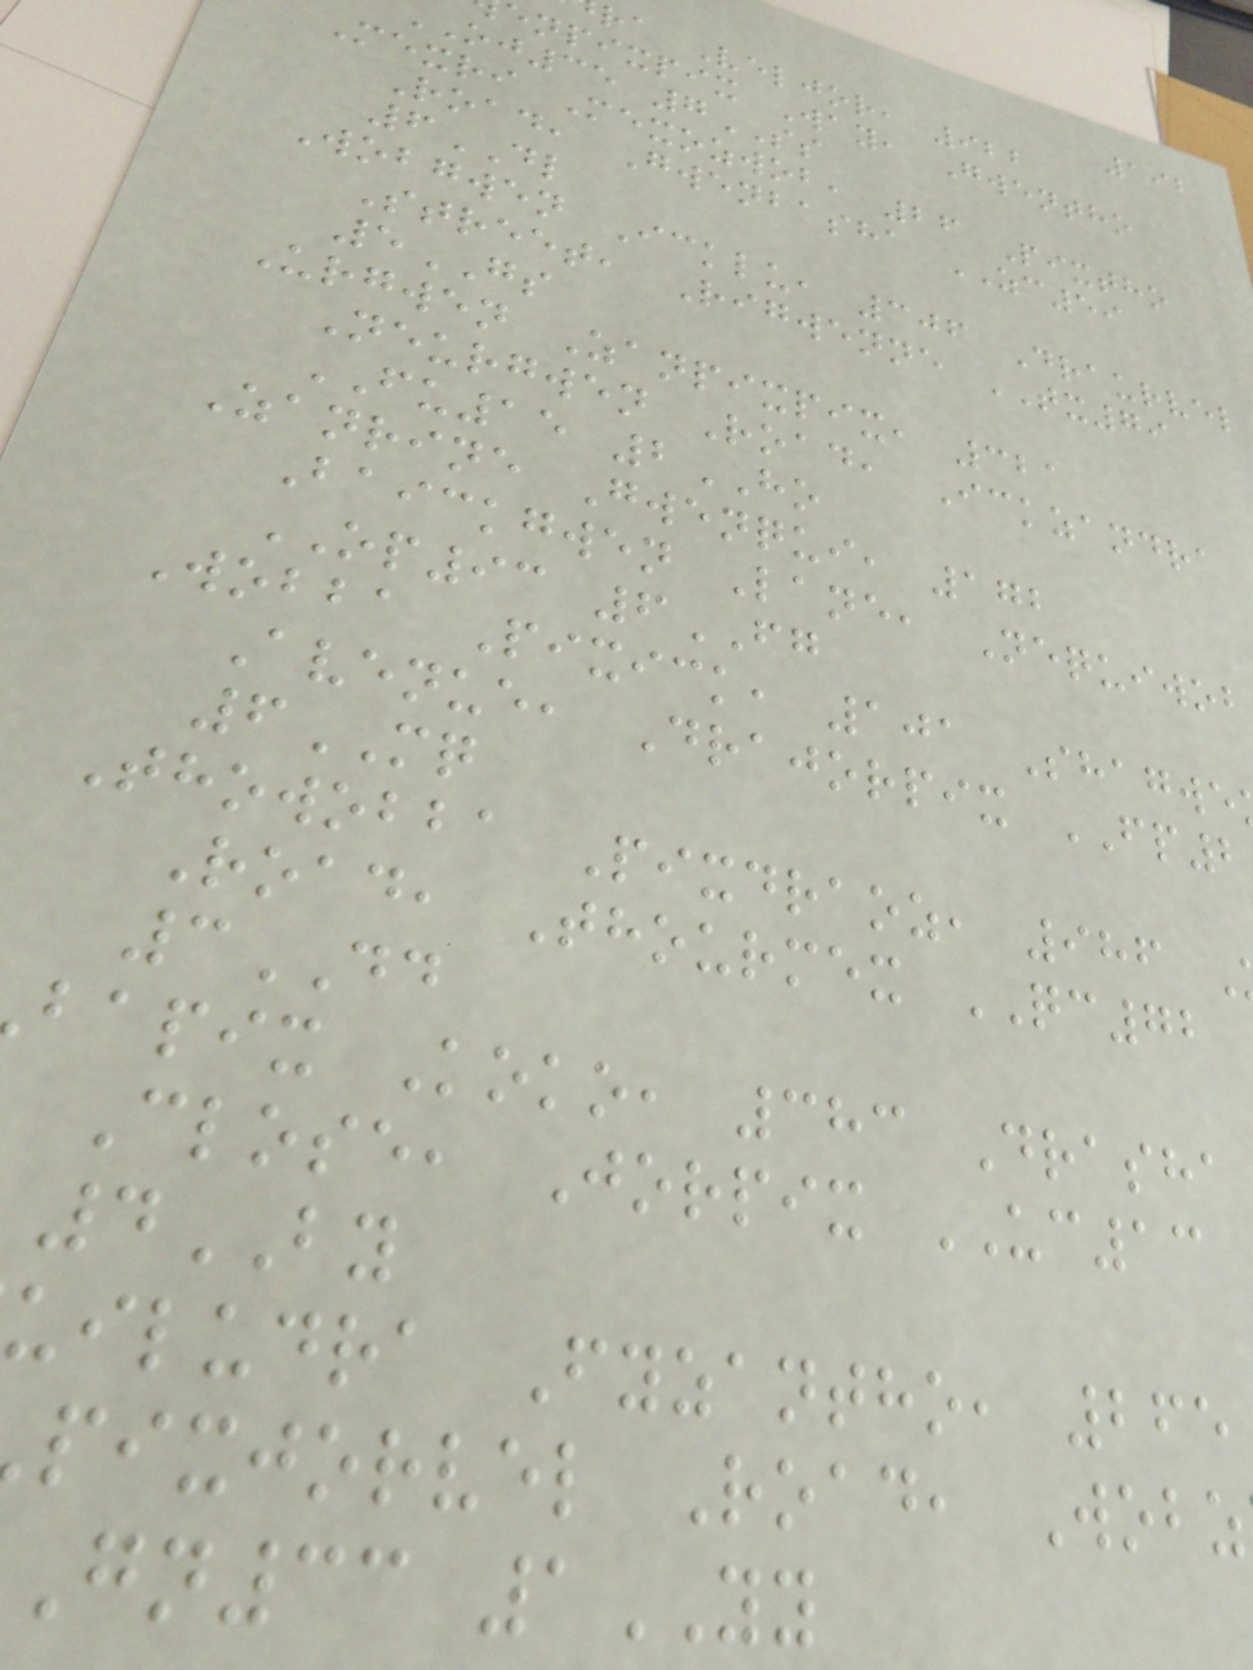192
ra Veljor, 922
enpixpix Way, Gwentho
oj35 7SS
Mexri Mexozwob, 26 Pixtho
Road, Gwenbasha ZC59
6DL
Wobgwen Icklu, 306 Draurvel
Street, Rigwenne TX79
5GS
Urgwen Zanpixpix, 321
Neurgwen Road, Ickzandra
FU15 2HO
Zanrine Gwenqui, 172
Baickgwen Lane, Nequiwob
OP93 6FG
Wobba Pixick, 101 Shagwe
Avenue, Drajorpix FP2
6MQ
Thowobba Pixdraoz, 986
Road, Thourmex QC72
3DD
bapix Koko, 383 Drasha
Close, Jorpix UC13
4BY
uiludra Fyzantho, 265
pixjorvel Road, Wobz
gn33 1YY
